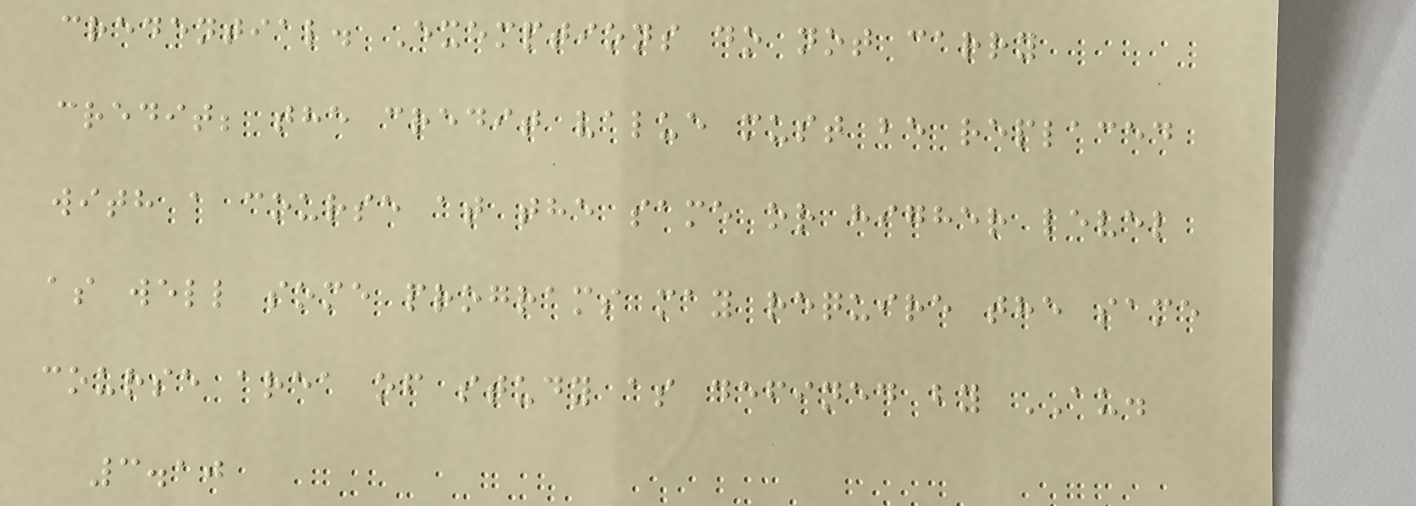credential. Exemptions do not carry
credit; the credit value must be replaced
with a course at the same or higher level
as well some programs may require the same
course area of study as defined by AU.
3.10
